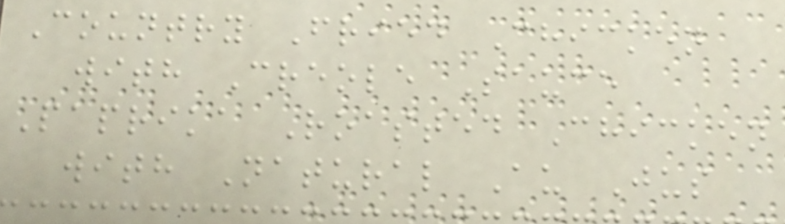Country Fried Chicken
with Creole Sauce
Paprika Roasted Chicken
with Natural Au Jus
